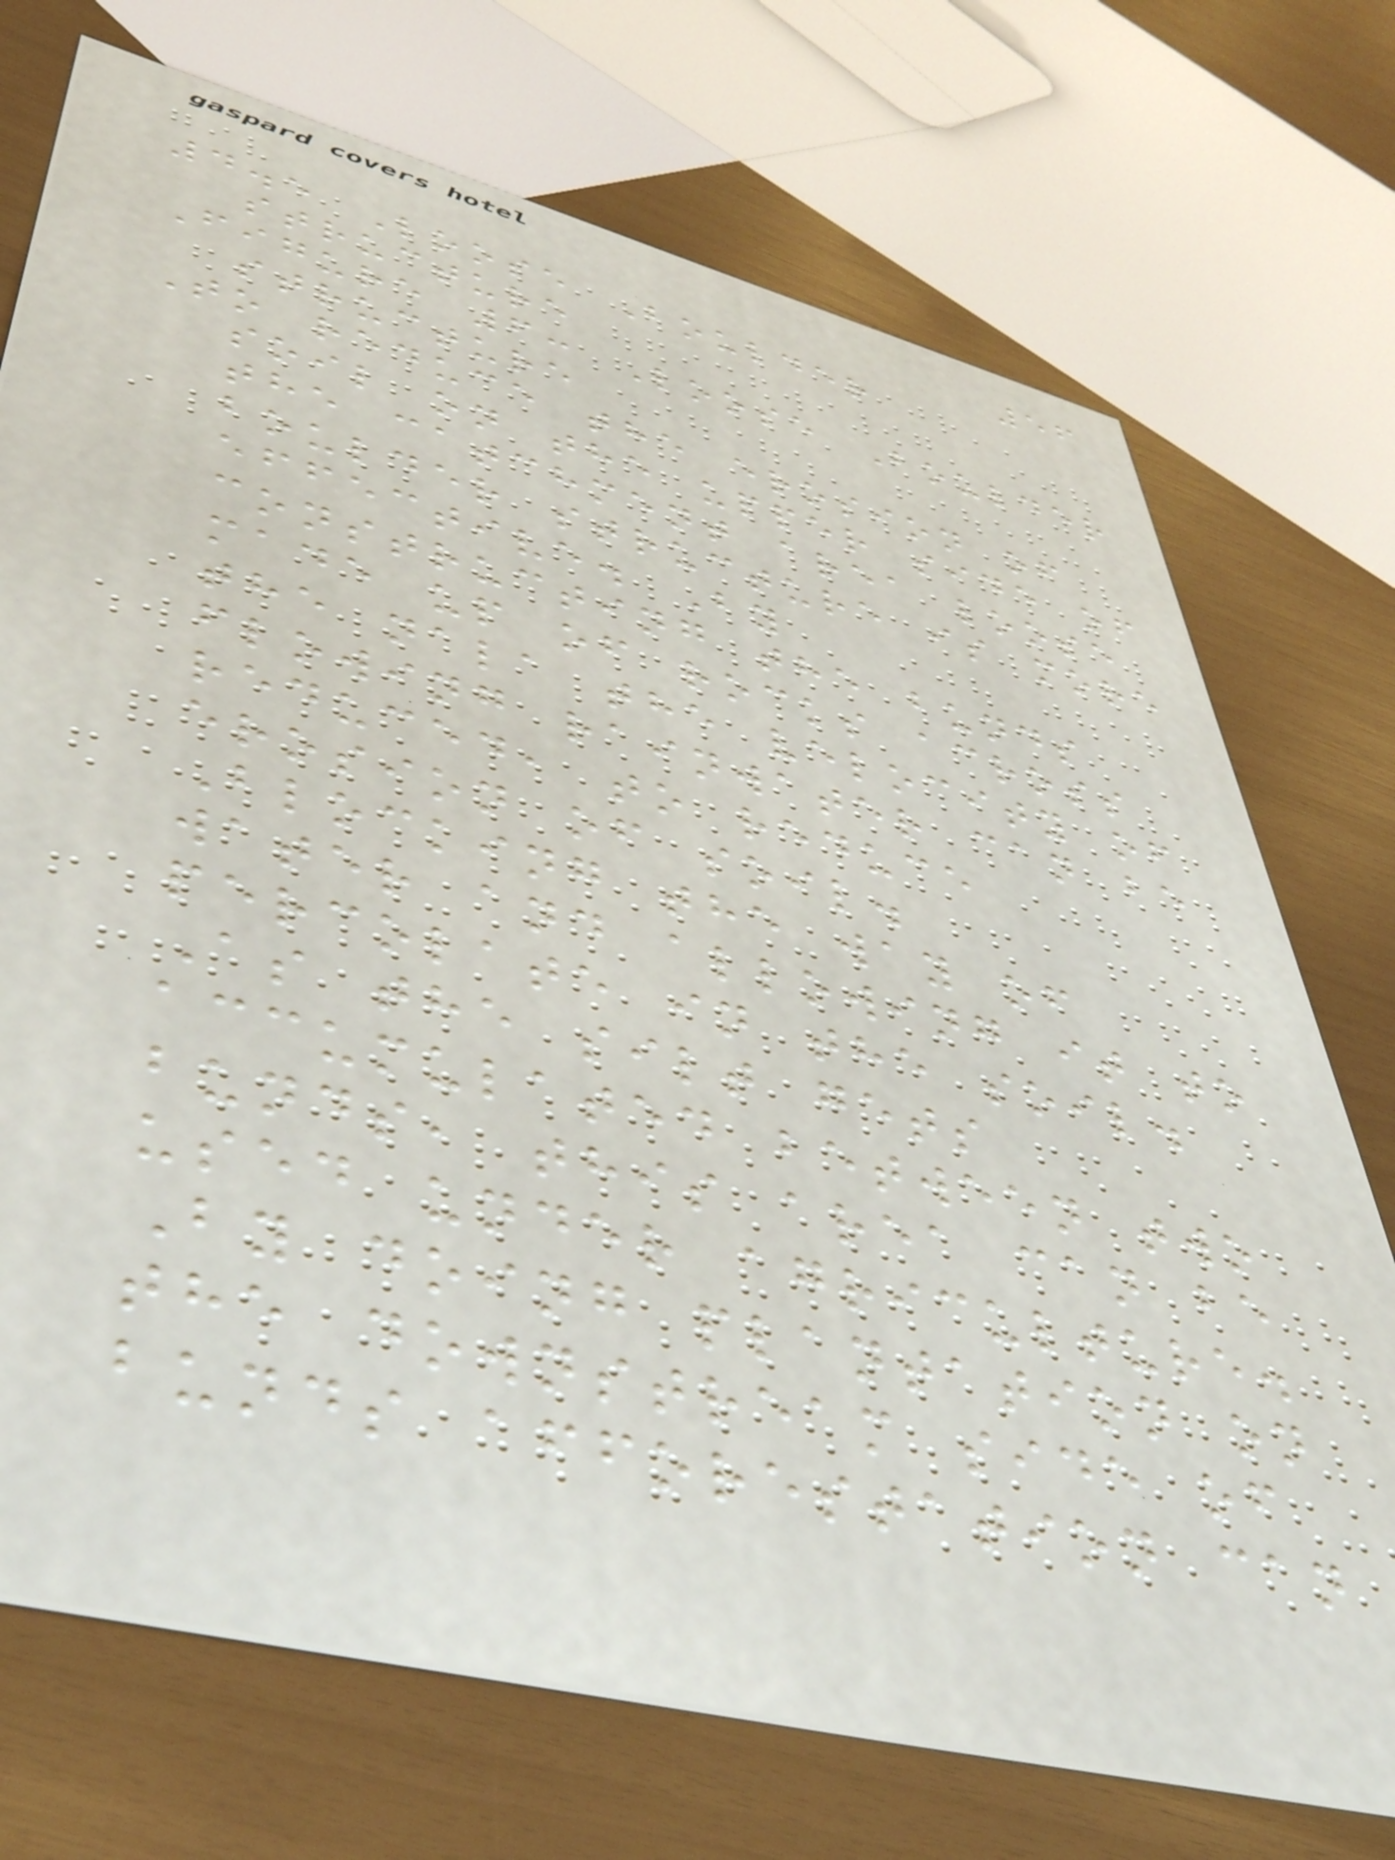56
4.5 Loose Boulder
structure
Figure 6: Loose Boulder
structure
To reduce the erosion of
soil on the upper side of
the catchment area loose
boulder structure is more
effective. By
constructing the bunds
made up of rocks across
the nala the velocity of
flowing rainwater can be
reduced, to reduce
erosion of soil.
Blocking the way of
water and allowing it to
percolate in the soil.
As the silt gets
accumulated between two
bunds, this area can be
used under agriculture.
By doing plantation on
the downstream side of
bunds afforestation can
